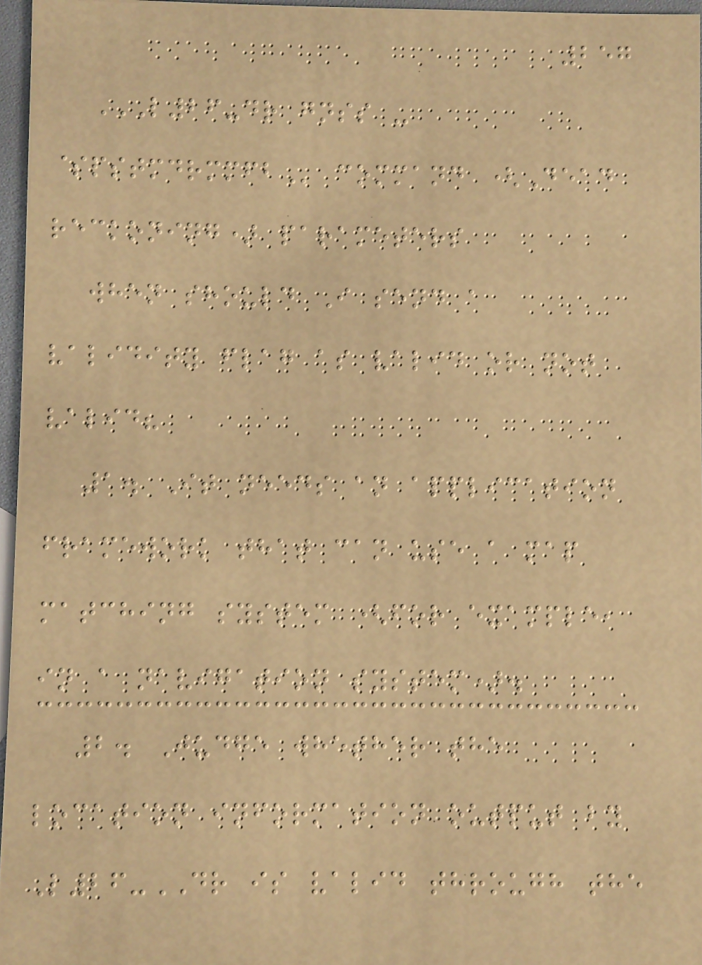257
L26-DR GNSS -
$PSTMDRMMFB command (Dead
reckoning) parameters
when should I send a
validity flag as valid or not
valid?
1. It needs an application
framework that can use a map
matching system (for example,
in a navigation system).
2. Judge whether the
location information output by
L26-DR is valid through the
